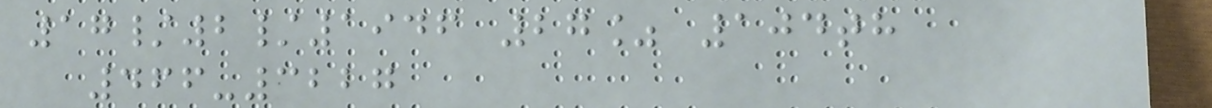17/2/1946 27% 104th
466-3227
